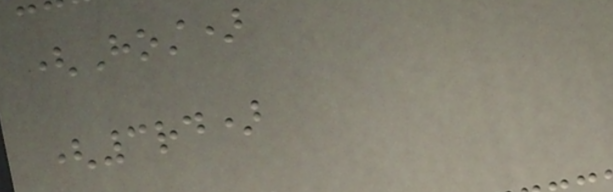(Host)
(3rd)
